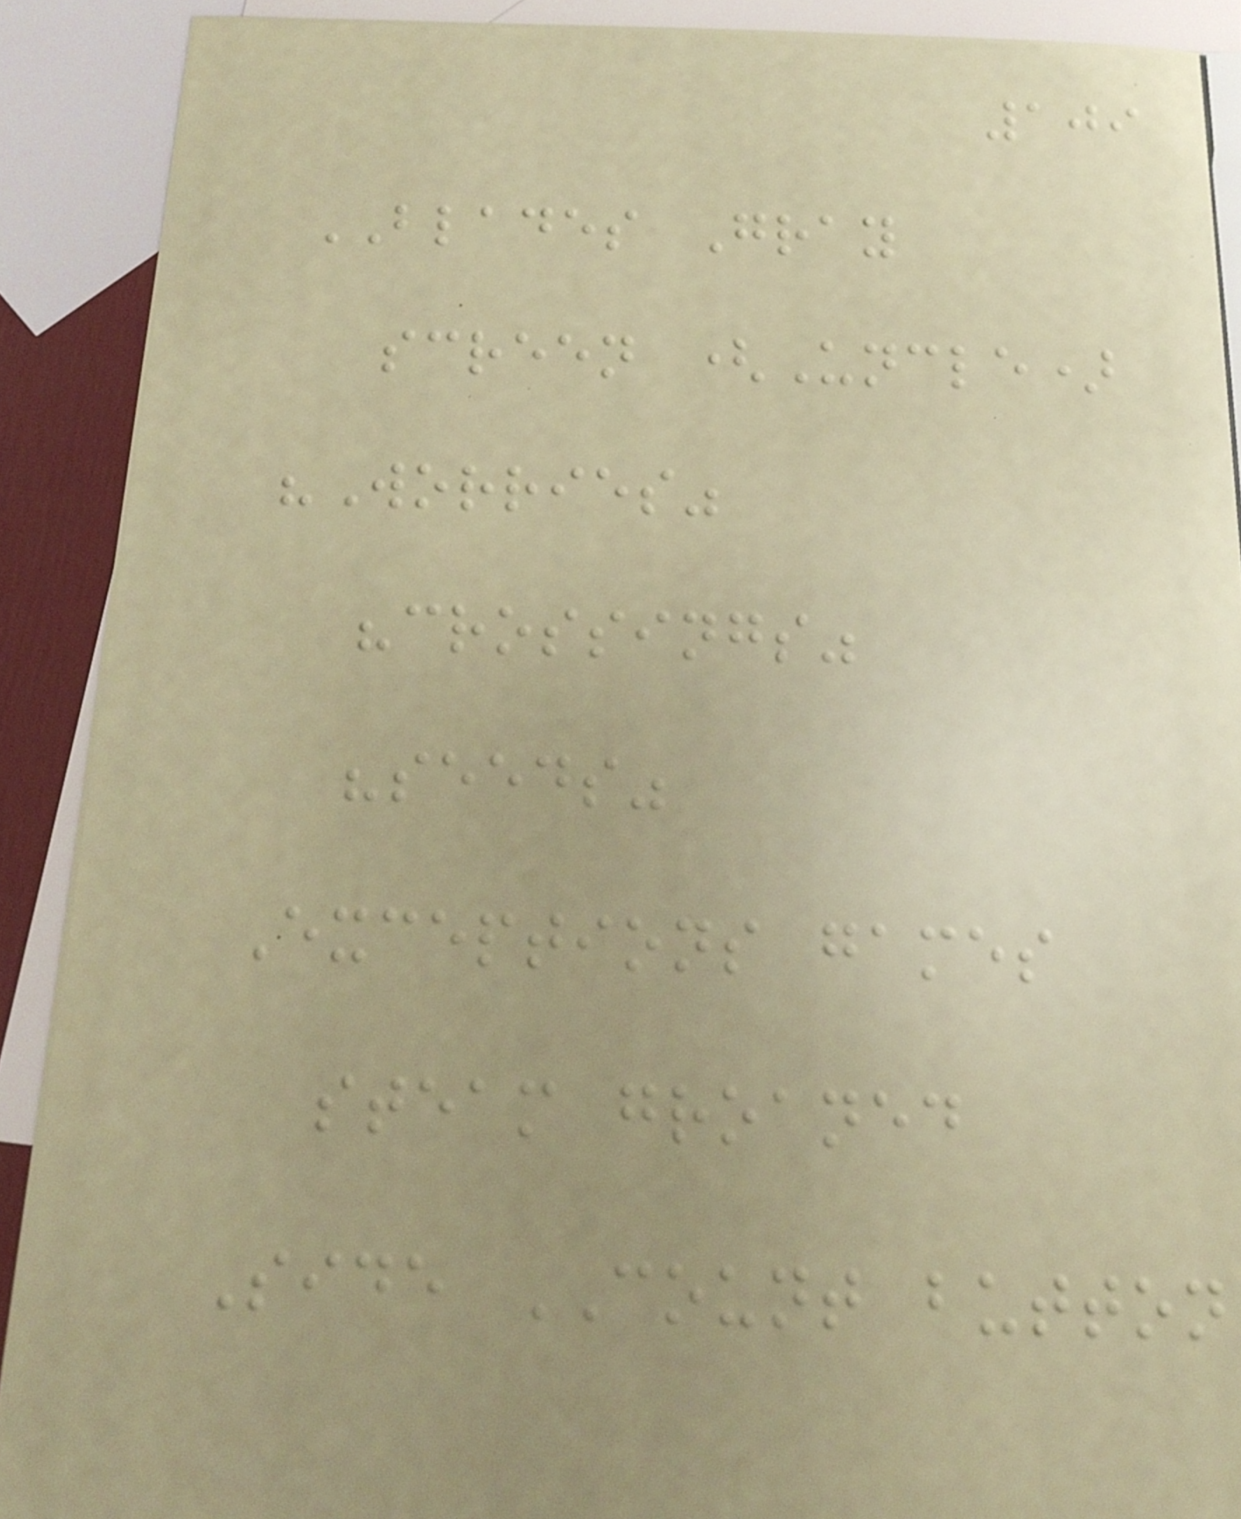109
BLADES Gray
screen (Uncle)
"Worries"
"crossings"
"seeds"
Exceptions games
steam groaned
Side COUNT button
